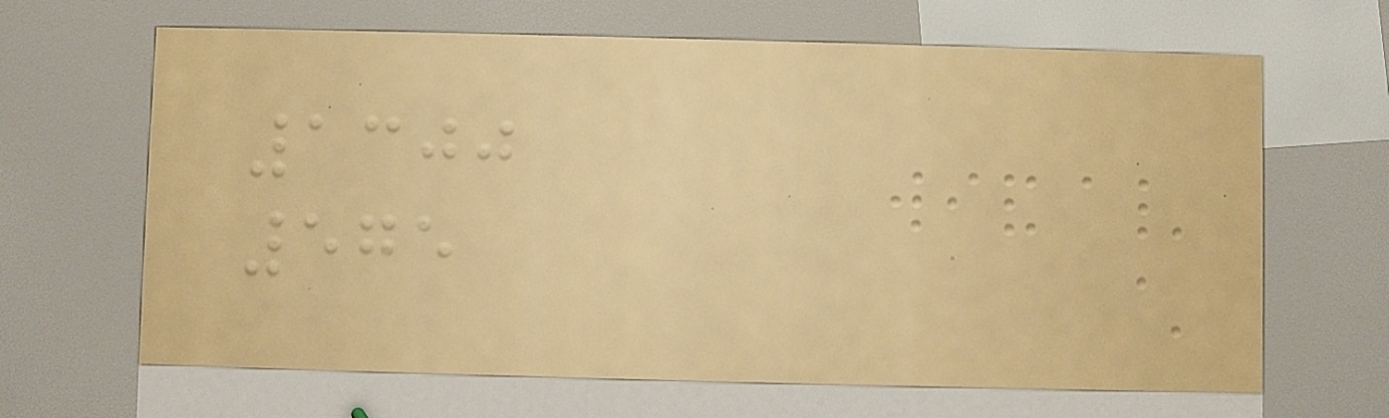1300
575
